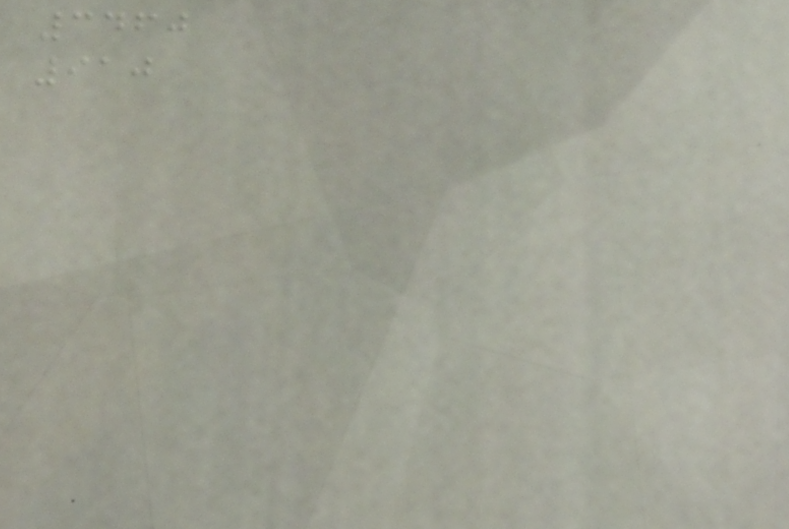3460
910
